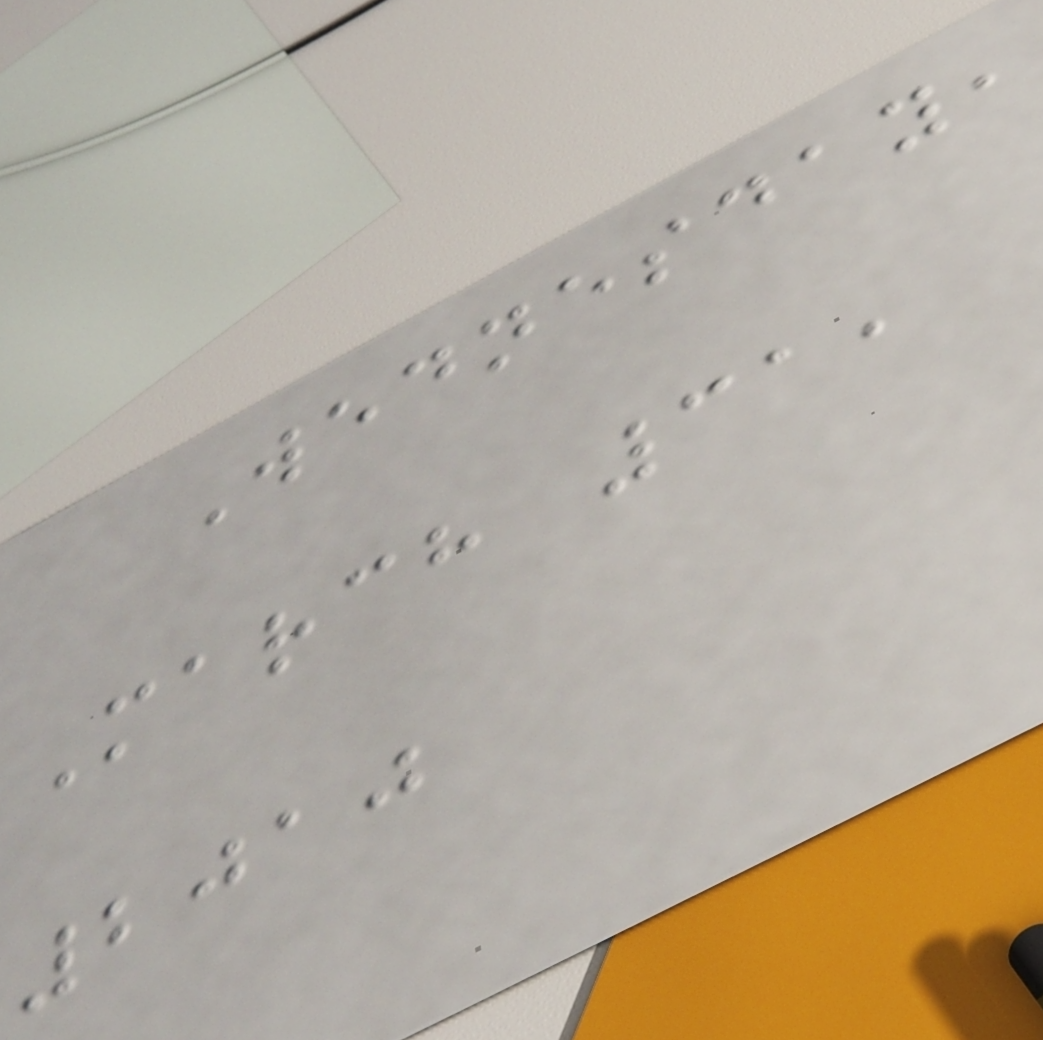Wednesday,
March 31,
2010
